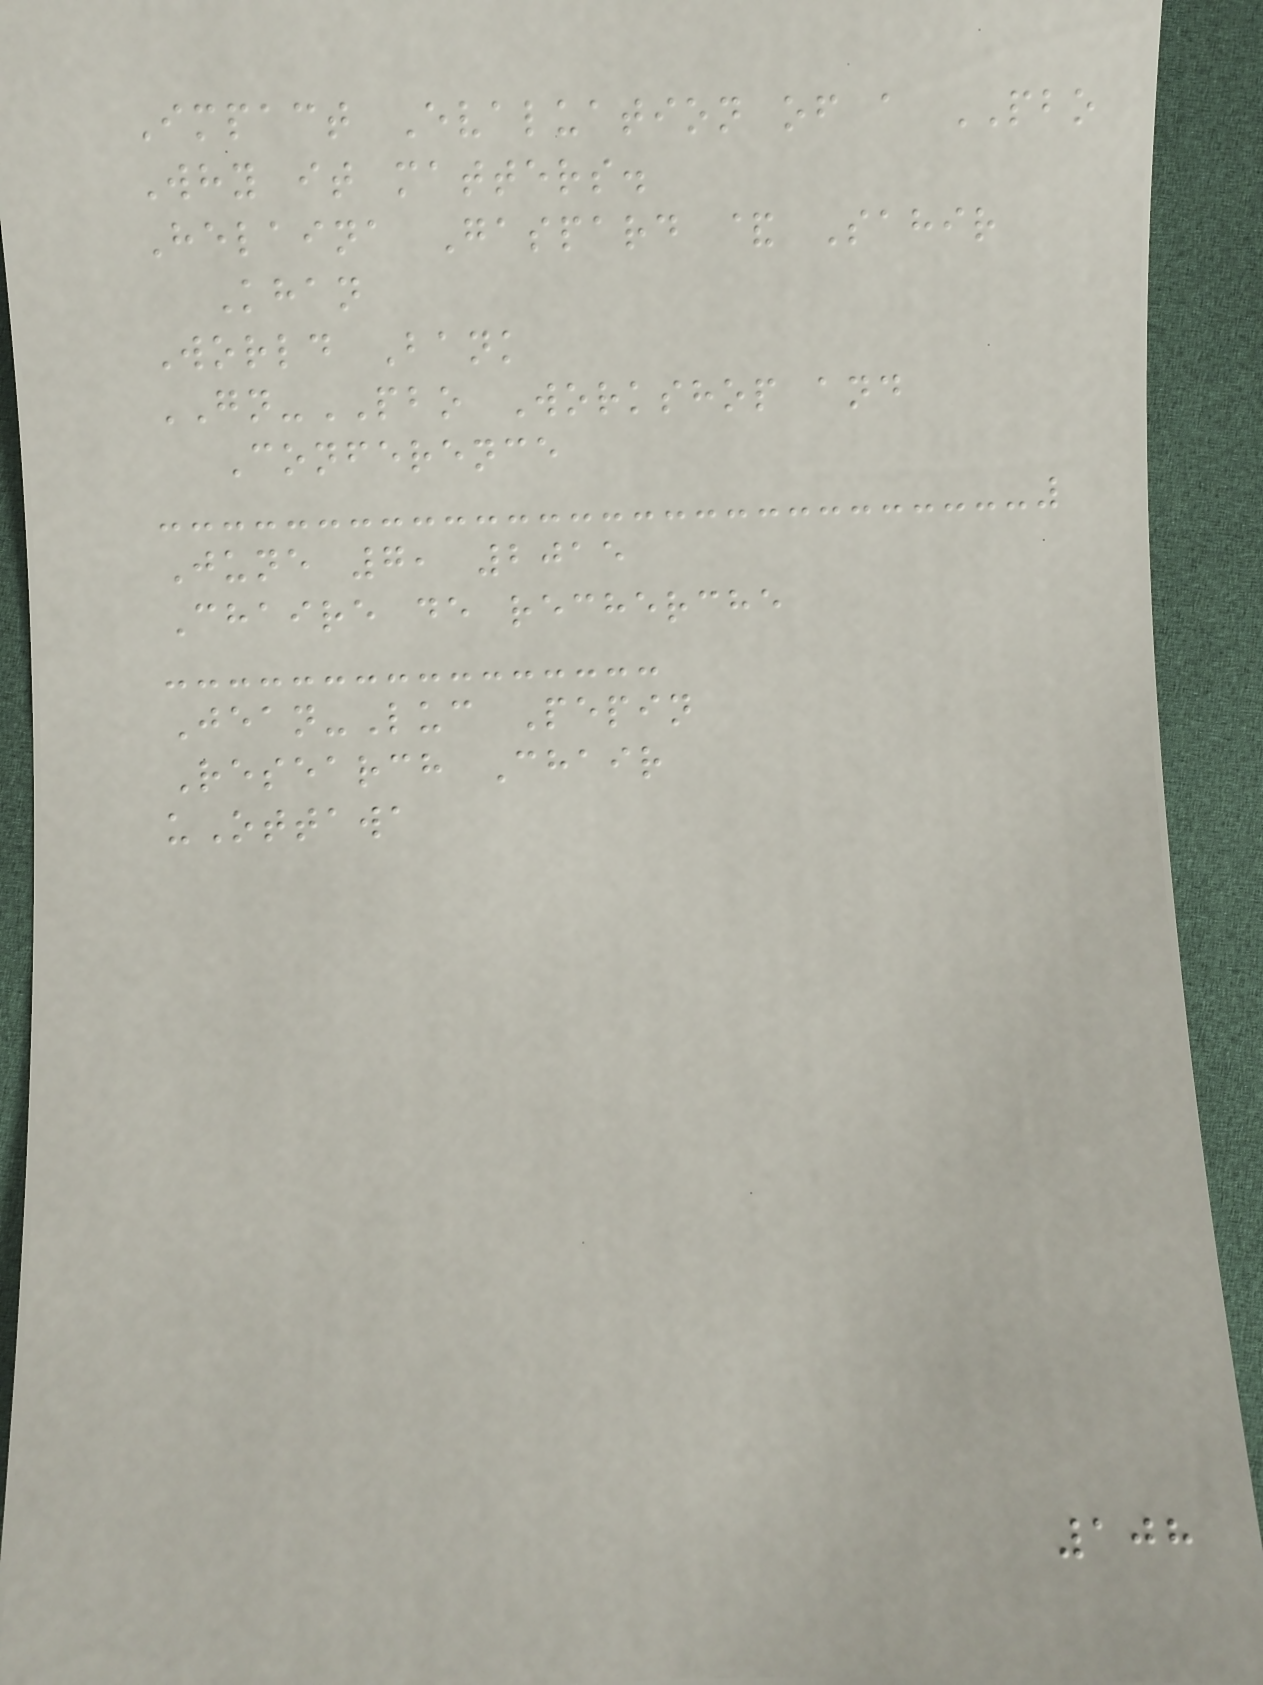Impact Evaluation of a PBO
Why it matters.
Helaina Gaspard & Sahir
Khan
World Bank
GN-PBO Workshop and
Conference
June 7, 2015
Chaire de recherche
Jean-Luc Pepin
Research Chair
uOttawa
108
